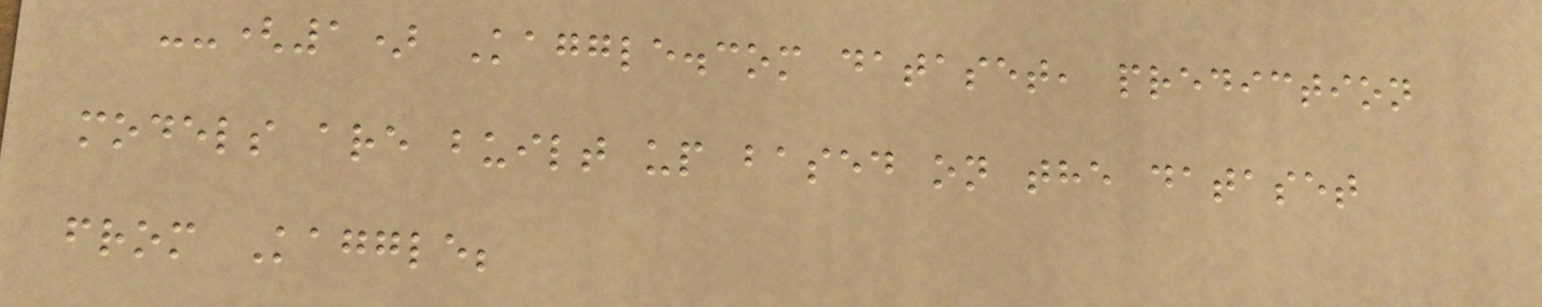--(1) Kaggle.com dataset, prediction
models are built up based on the dataset
from Kaggle;
